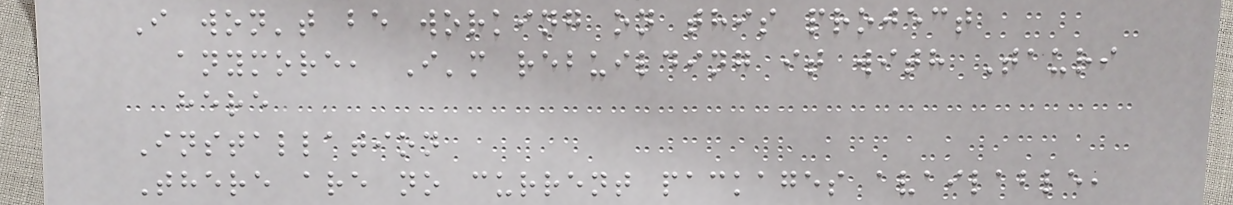I won't be working on this project
anymore, I'm rebuilding it with Tauri
here
Installation
There are no current packages available,
